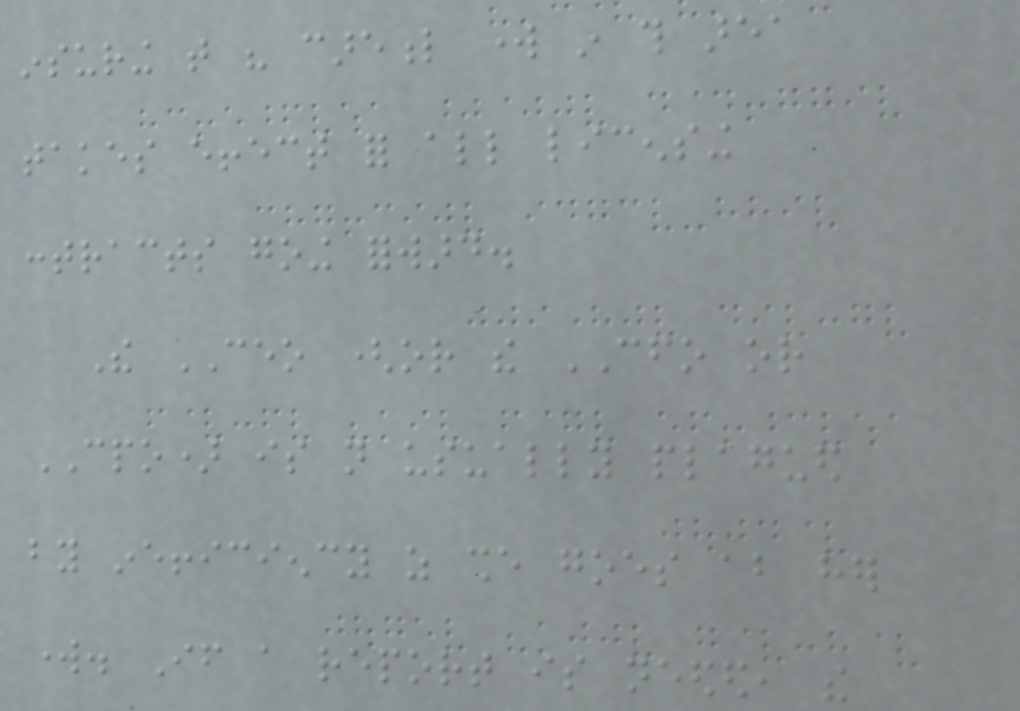insuring that his careful work in this area
takes effect for all licensing
contracts going forward.
The CEO (or the CFO or
CPO) is not usually plagued
by inefficiency as she goes about her
work. If a report is needed, the
